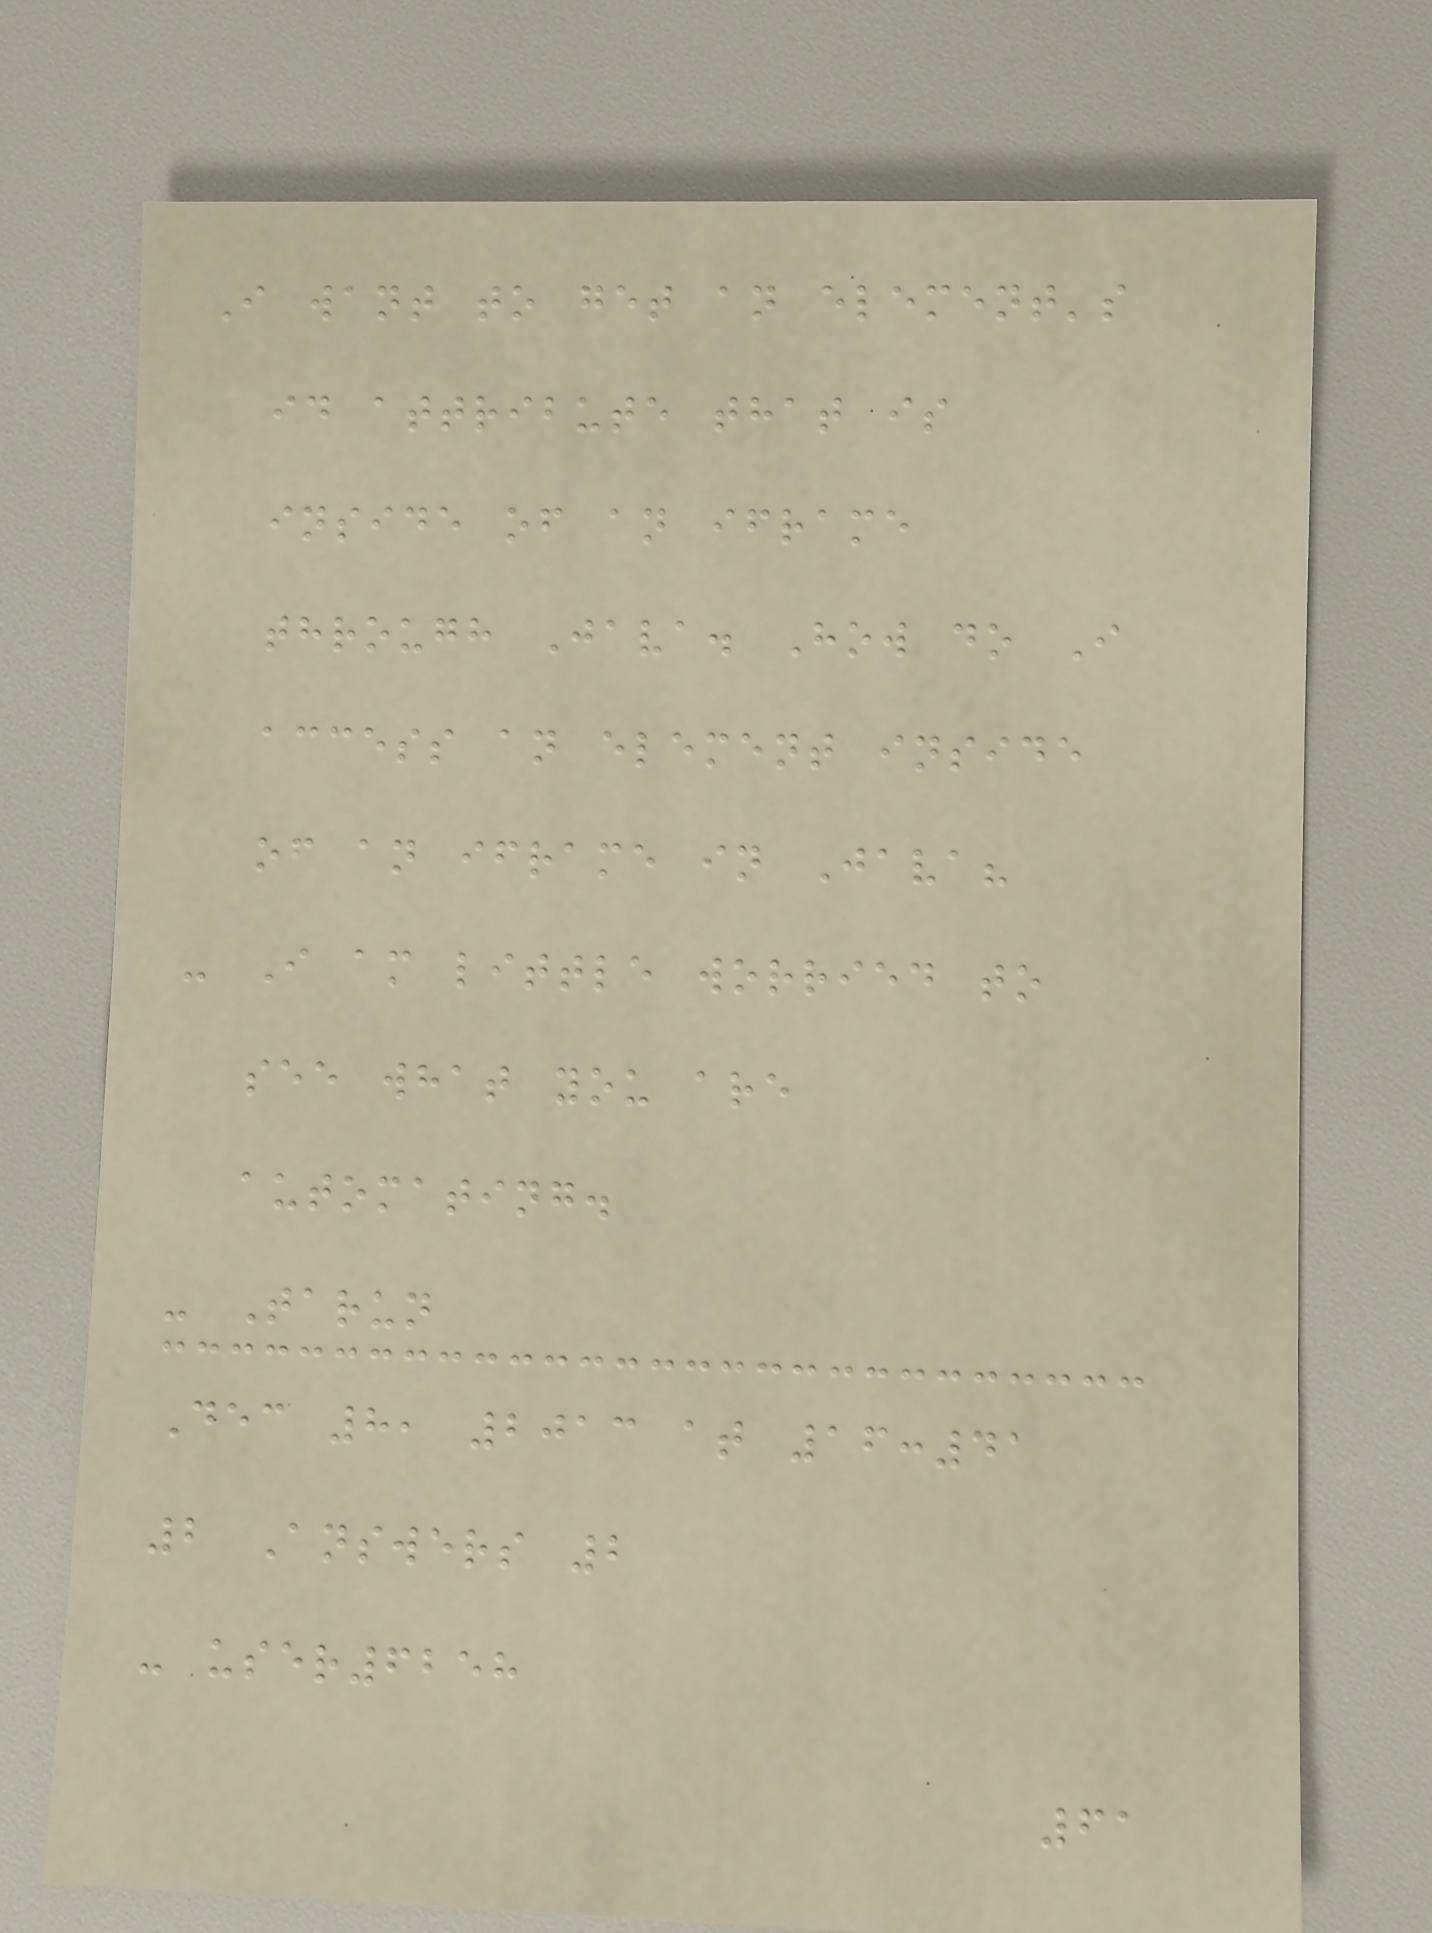I want to get an element's
id attribute that is
inside of an iframe
through Java. How do I
access an element inside
of an iframe in Java?
- I am little worried to
see what you are
automating.
- Tarun
Dec 8, 2013 at 16:41
2 Answers 2
- user6258
61
